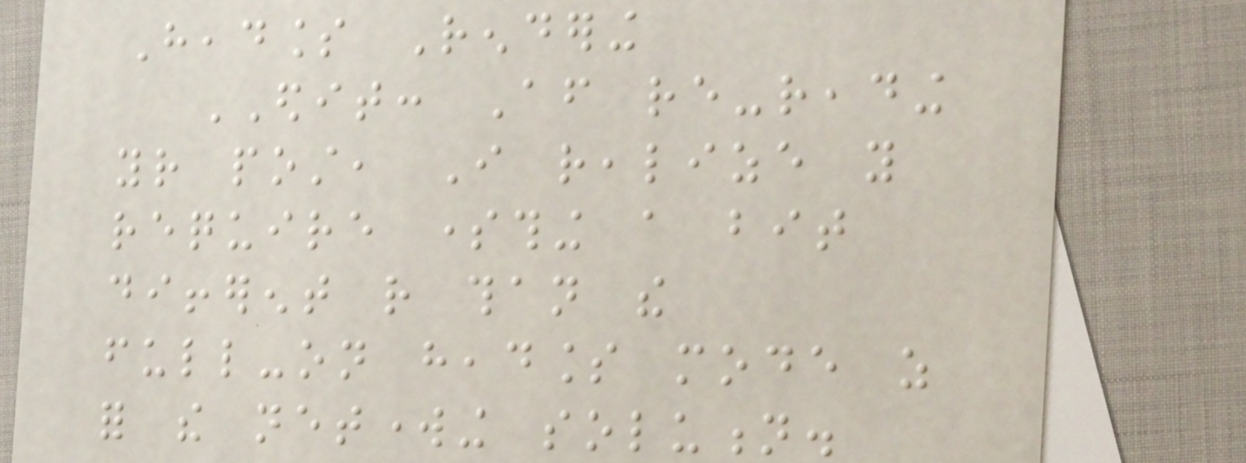Headless Rendering
EDIT: After re-reading
your post, I realize you
require something a bit
different rather than the
full-on headless mode as
for the networking solution.
